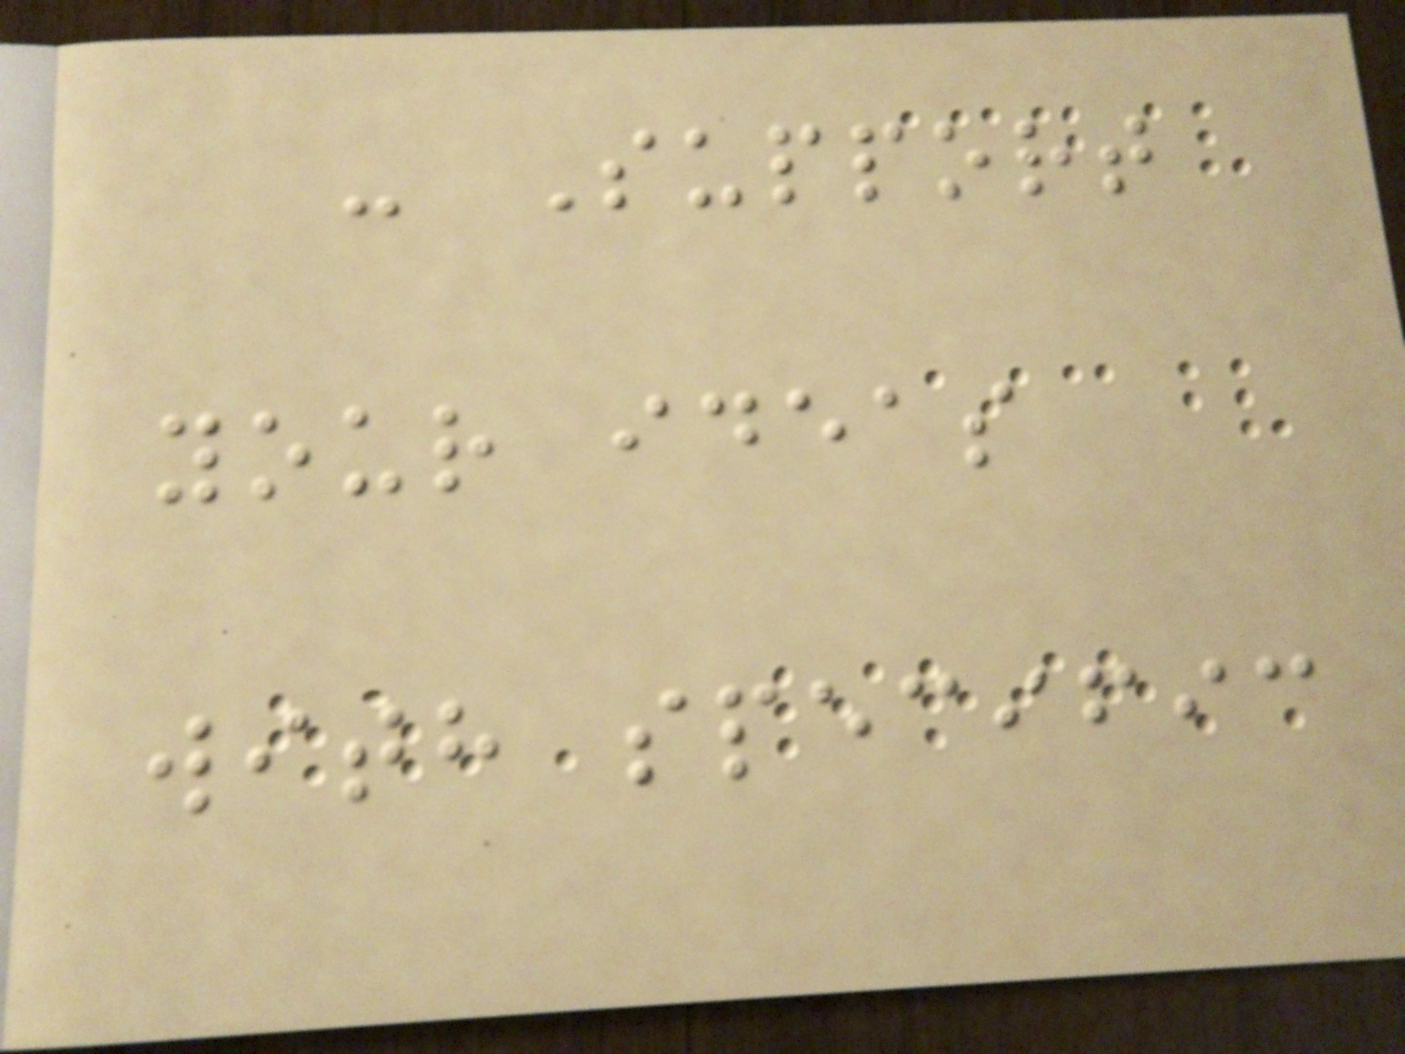- Support
your ideas
with specific
